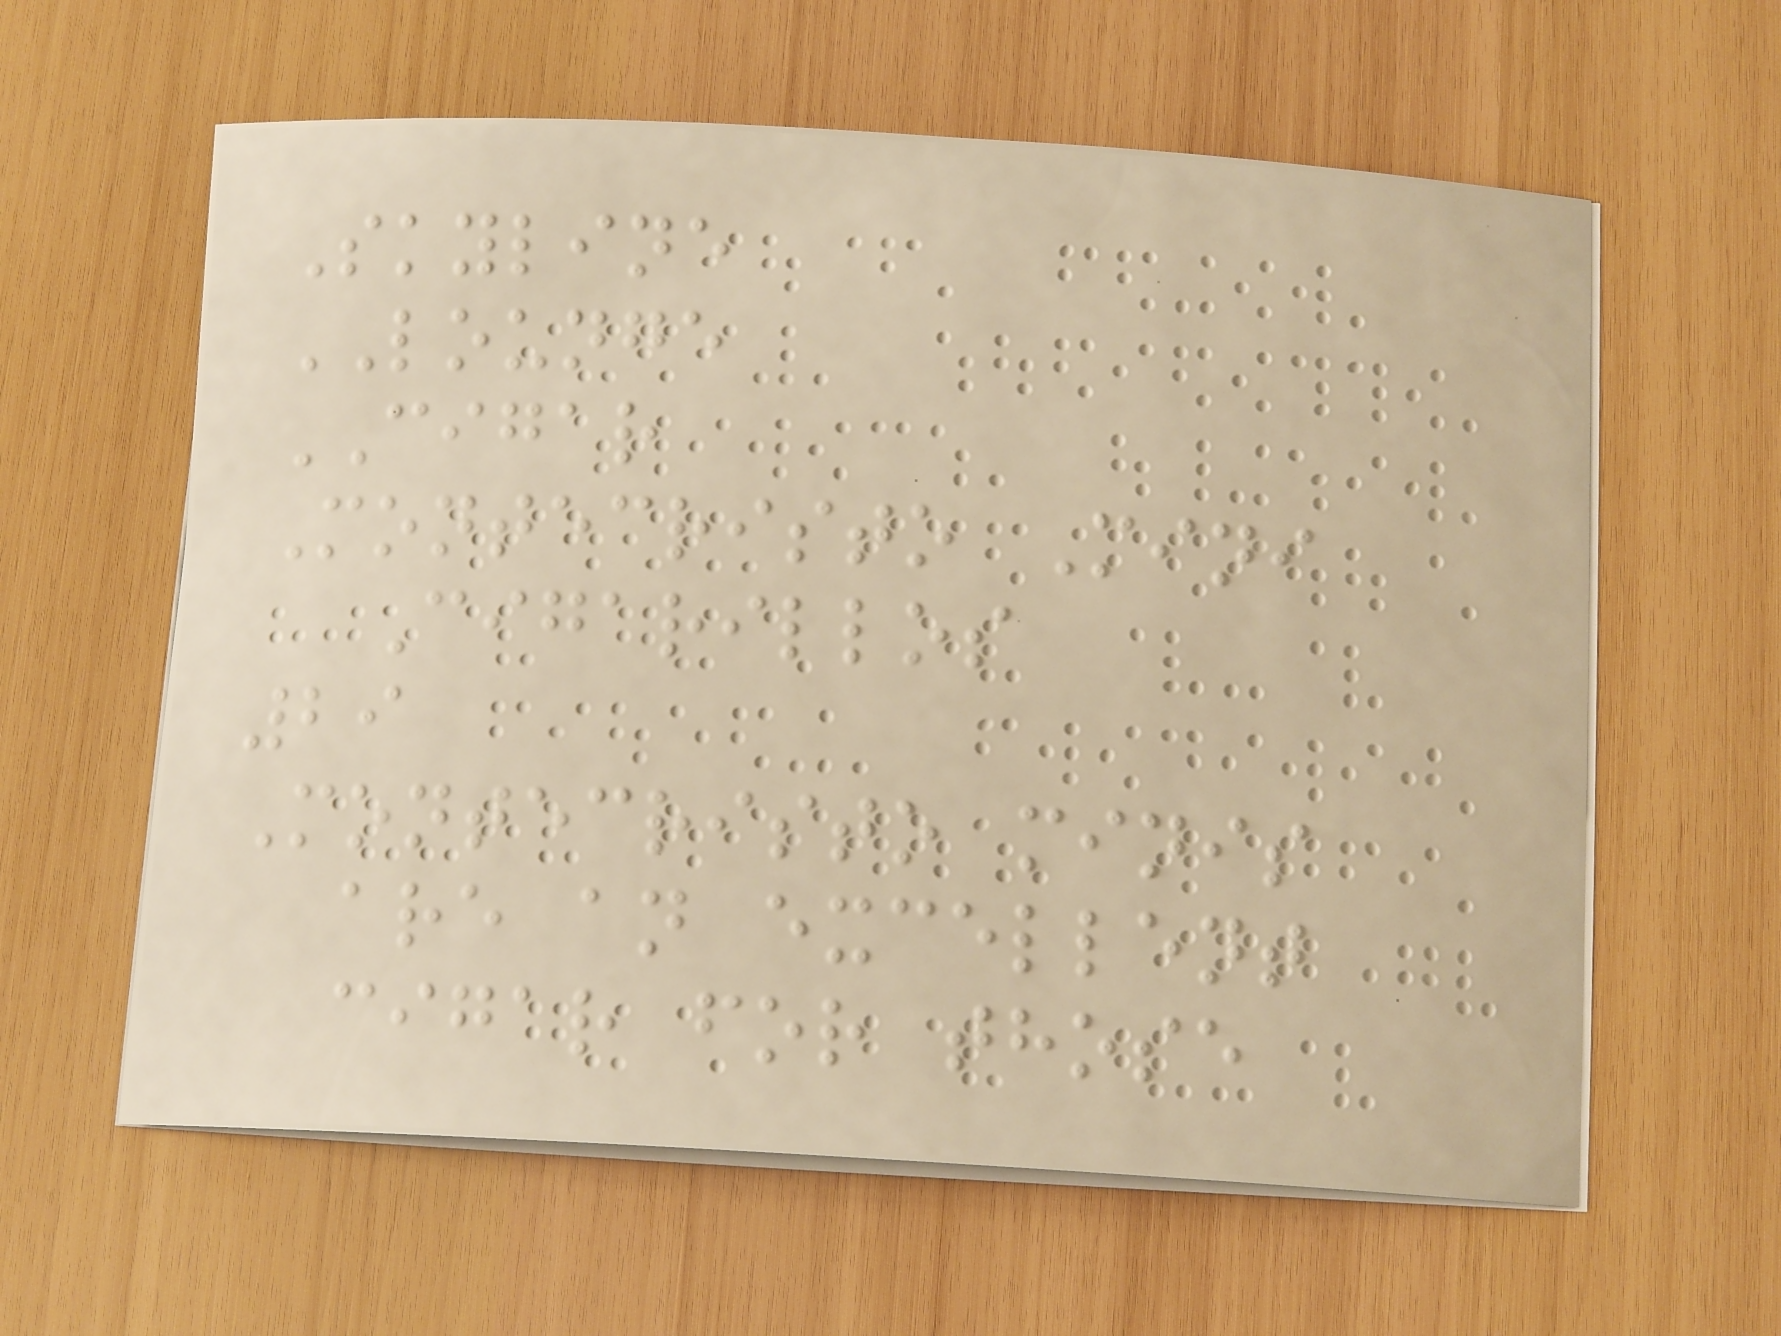Skyline
LOUNGE
CIGAR
Montecristo Mini
Cigarillos
29
Montecristo minis
are an excellent
cigar for those
